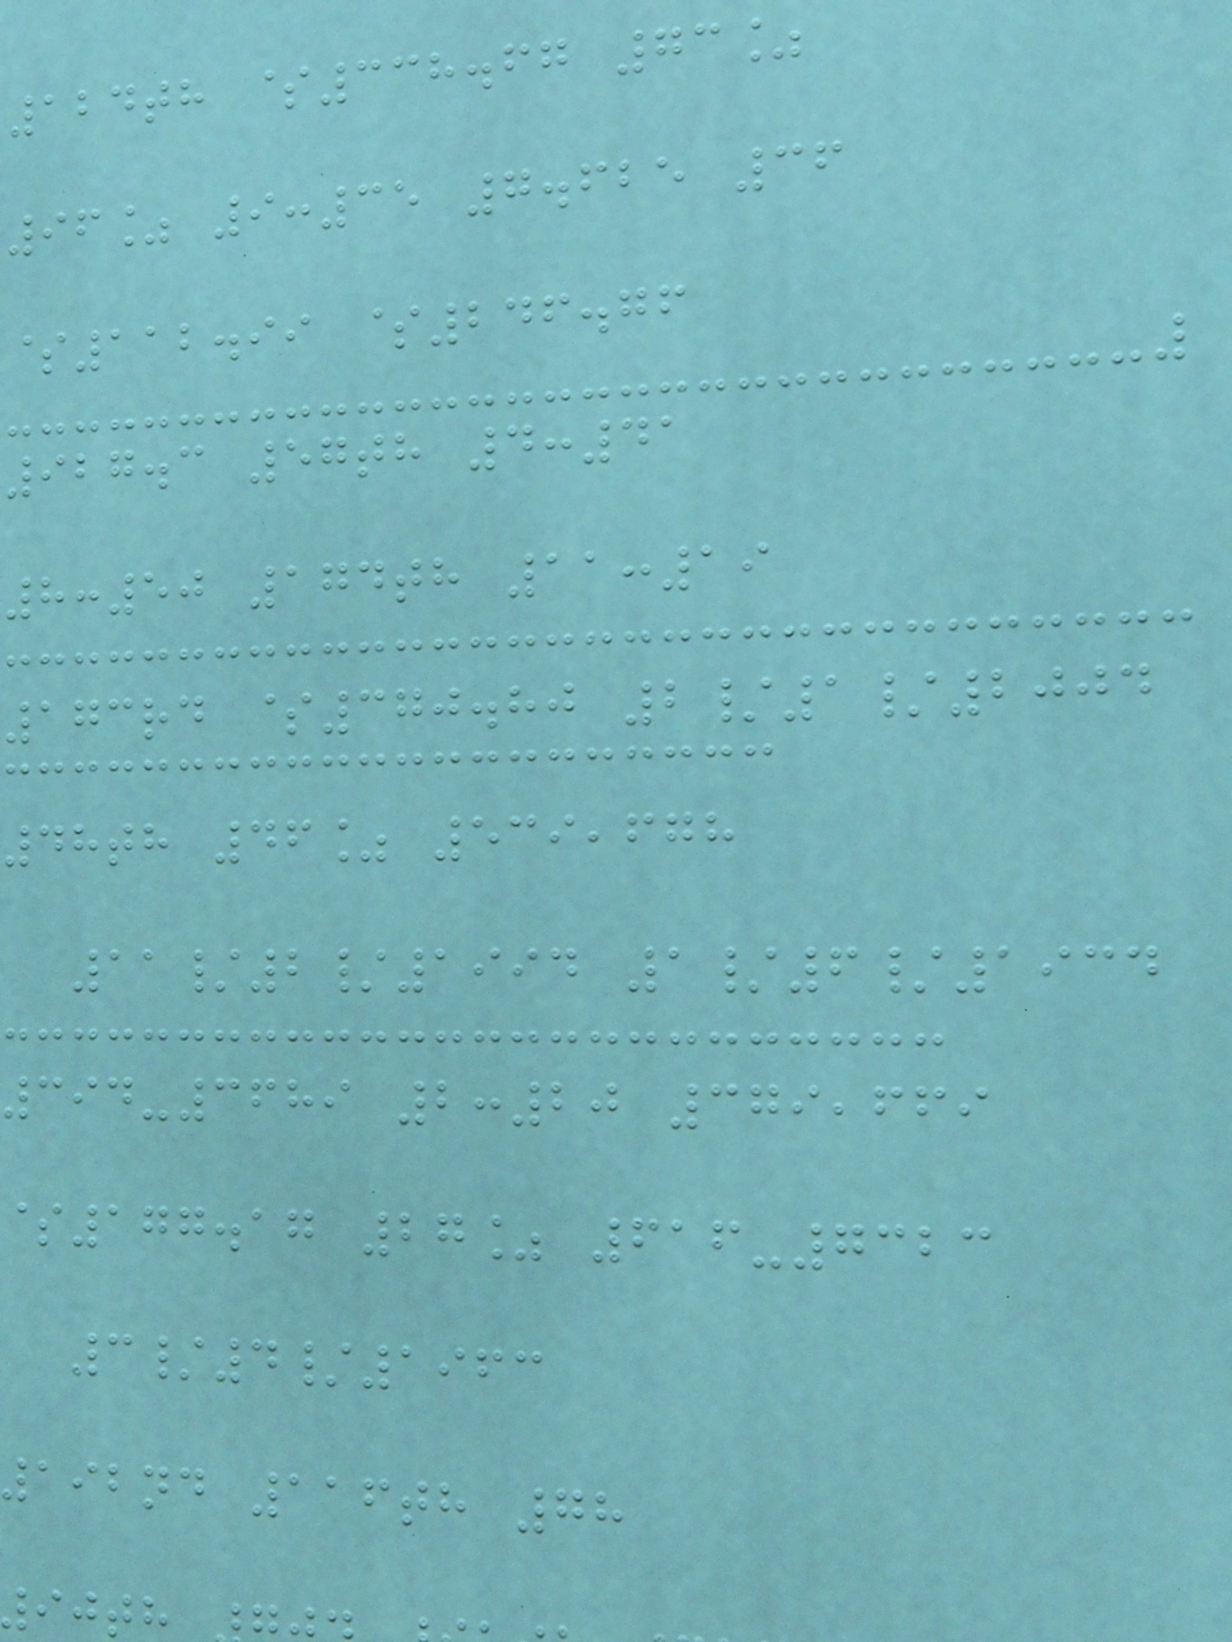124th $338.67 73%
96% 9:35 7.625 36
$112.99 $246.76
927.3 57th 4:41
8:50 174th 11:19
173rd $370.80 2/1/2004
48th 46% 539,678
11/2/1994 1/6/1934
394-3689 2:20 379,669
$177.17 27% 616-7323
3/4/1963
192nd 116th 78
